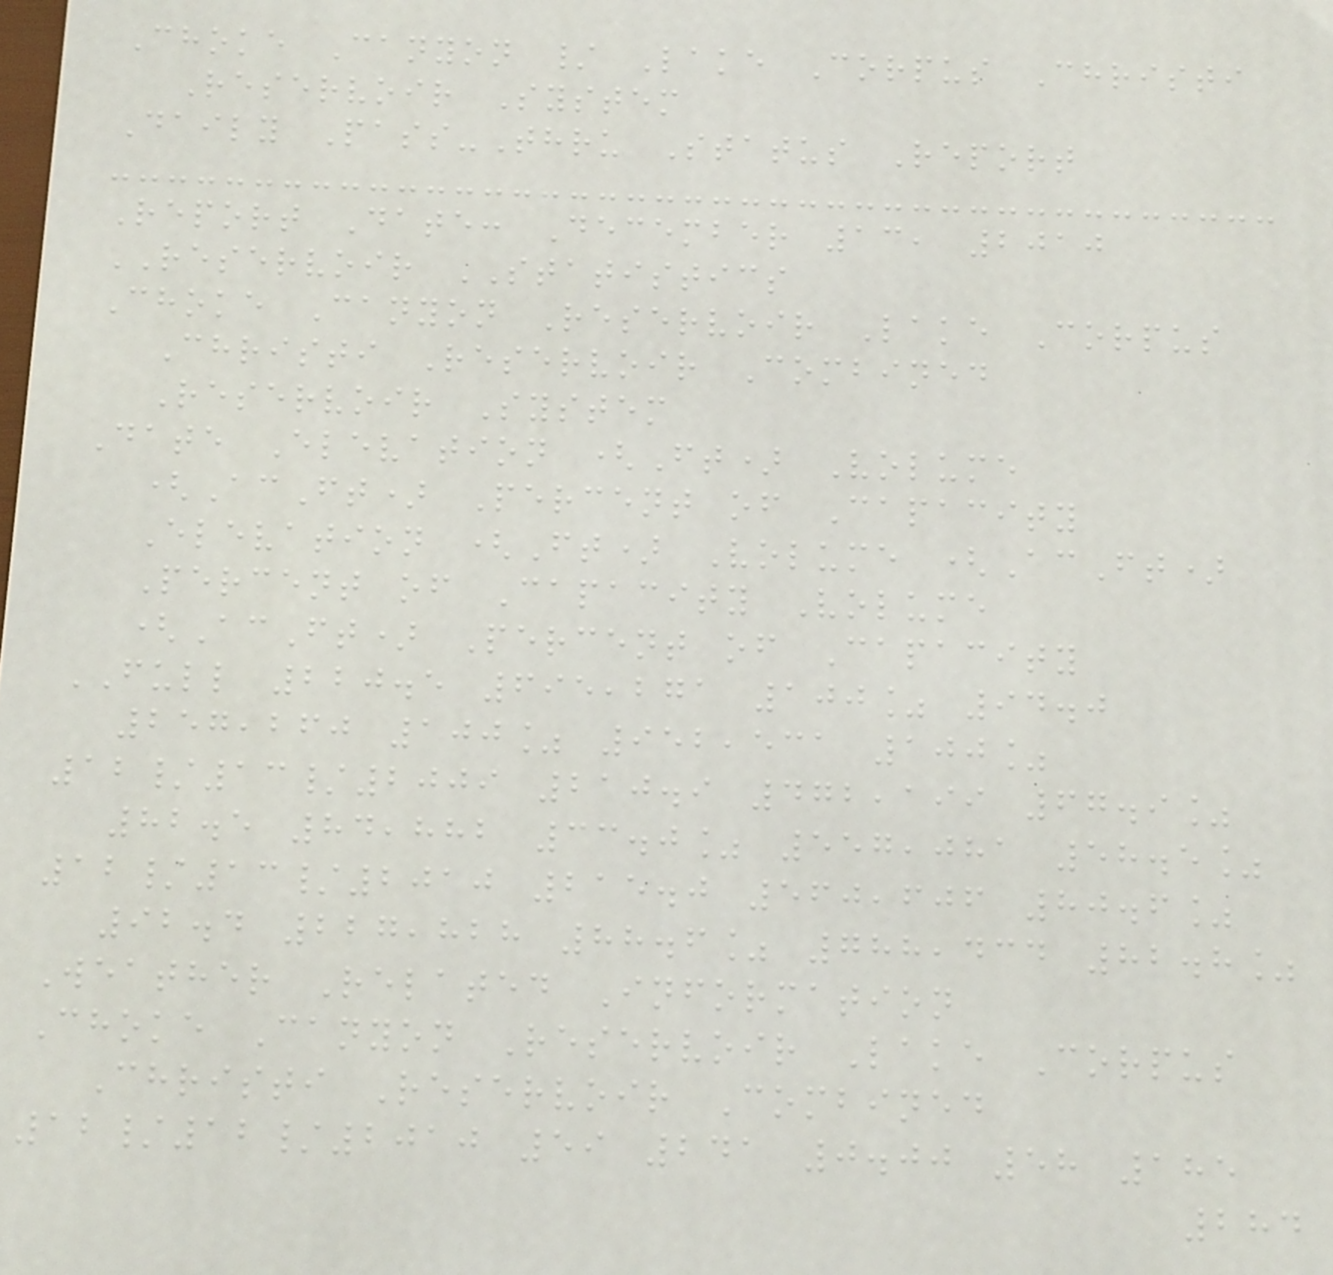Choke Canyon / Lake Corpus Christi
Reservoir System
Daily Pass-Thru Status Report
Report Date: December 13, 2010
RESERVOIR STATISTICS
Choke Canyon Reservoir Lake Corpus
Christi Reservoir Combined
Reservoir System
Date Elevation (Ft) Volume
(AcFt) Percent of Capacity
Elevation (Ft) Volume (AcFt)
Percent of Capacity Volume
(AcFt) Percent of Capacity
FULL 220.5 695,271 100% 94.0
257,260 100% 952,531 100%
12/13/2009 210.9 472,199 67.9%
82.5 84,882 33.0% 557,081 58.5%
12/13/2010 215.0 560,606 80.6%
92.4 227,828 88.6% 788,434 82.8%
Weather Related Information
Choke Canyon Reservoir Lake Corpus
Christi Reservoir Combined
12/12/2010 59 241 0.00 58 185
284
